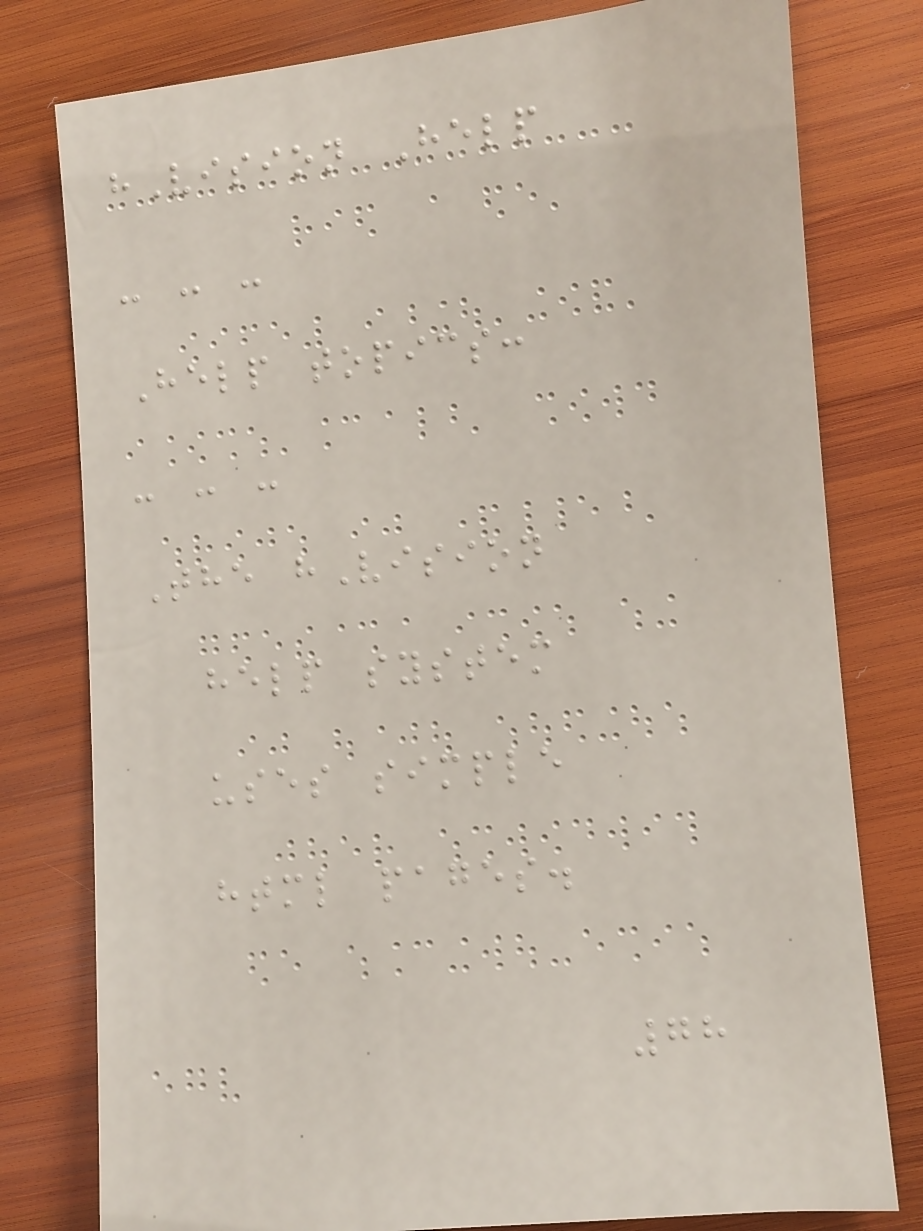hVision Help
- - -
Help topics:
- - -
The hVision
help system
uses simple
html pages.
78
